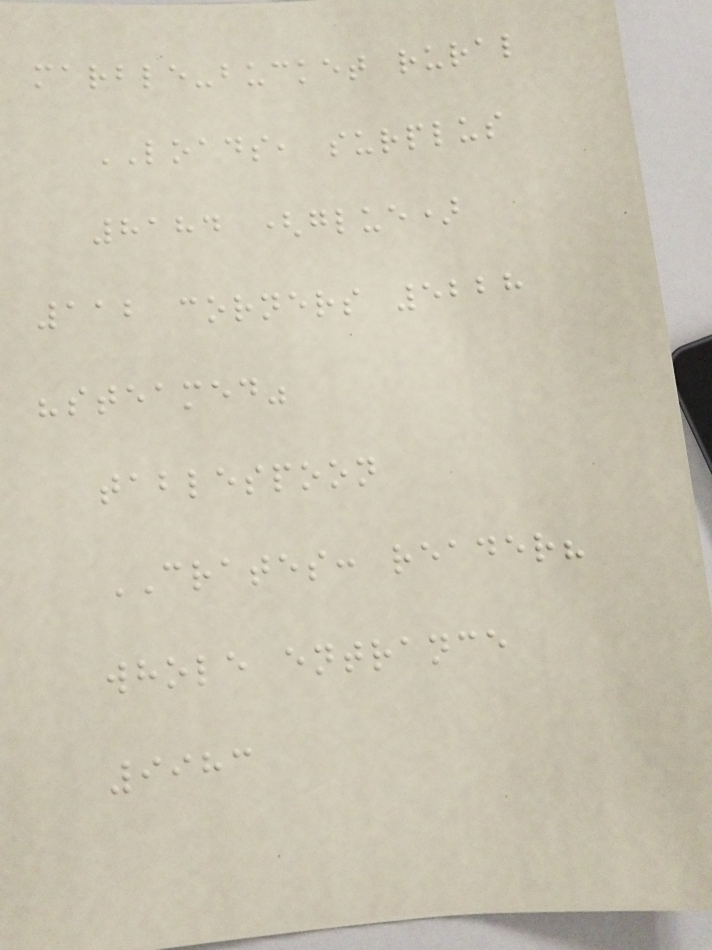marble-bucket rural
LOADS, surplus
8184 (glue)
112 corners 5228
"steamed"
tablespoon
CRATES: reader?
whole entrance
9983
